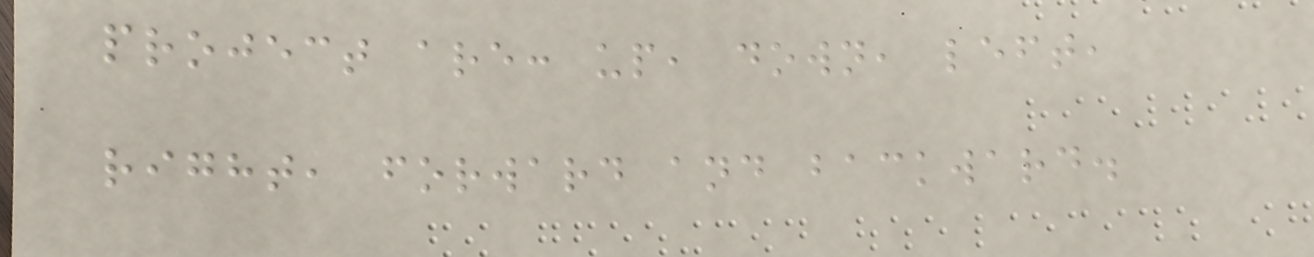project are: up, down, left,
right, forward and backward.
